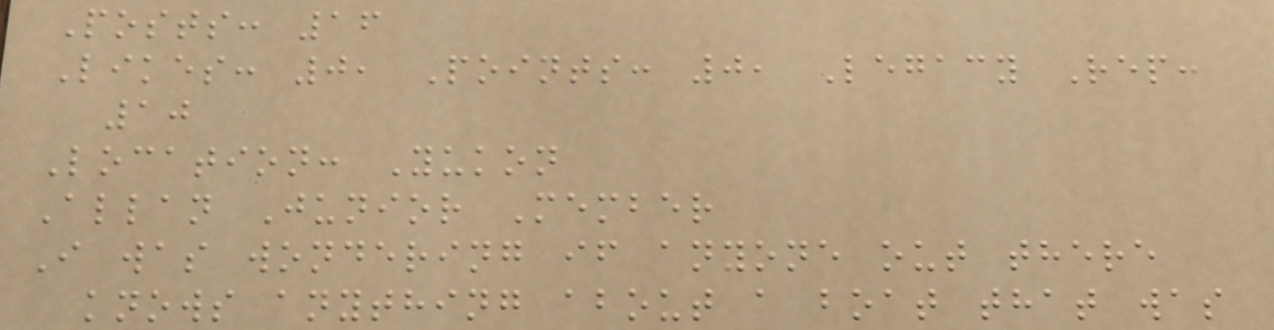Posts: 16
Likes: 0, Points: 0, Legacy Rep:
10
Location: Yukon
Allan Junior Member
I was wondering if anyone out there
knows anything about a boat that was
